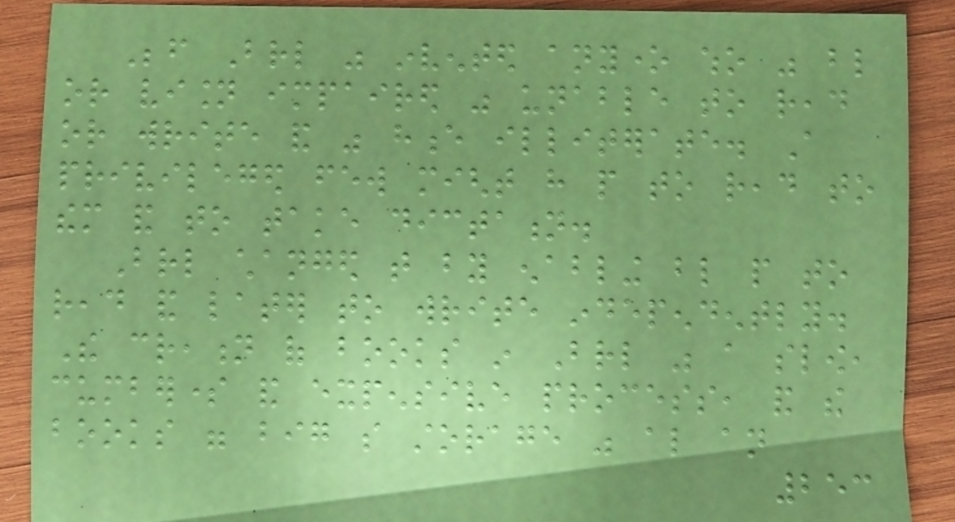Before Braille was invented anyone who was blind
or vision impaired was unable to read
or write and was hence illiterate. A
privileged few might have people to read to
them and to take dictation.
Braille changed that by enabling blind people to
read and later to write independently.
The creation of books in Braille was a slow,
cumbersome and expensive process, and the
books were big so storage was also an
253
